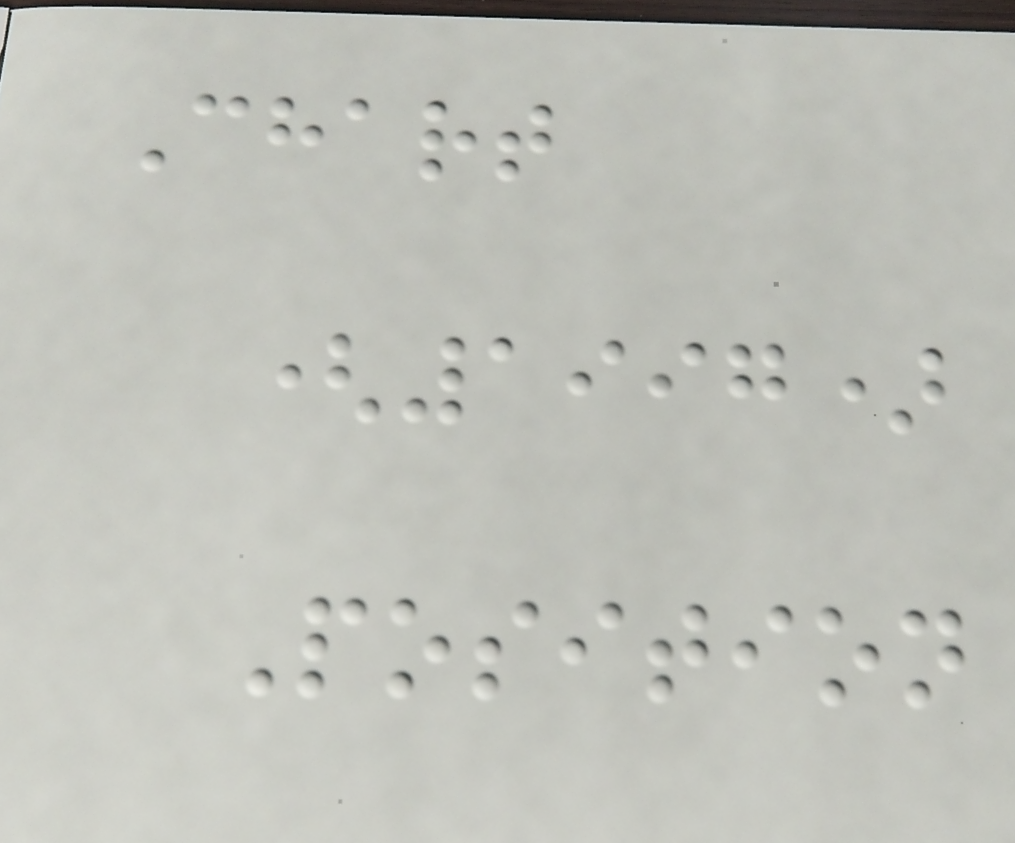Chart
(1997)
Position
